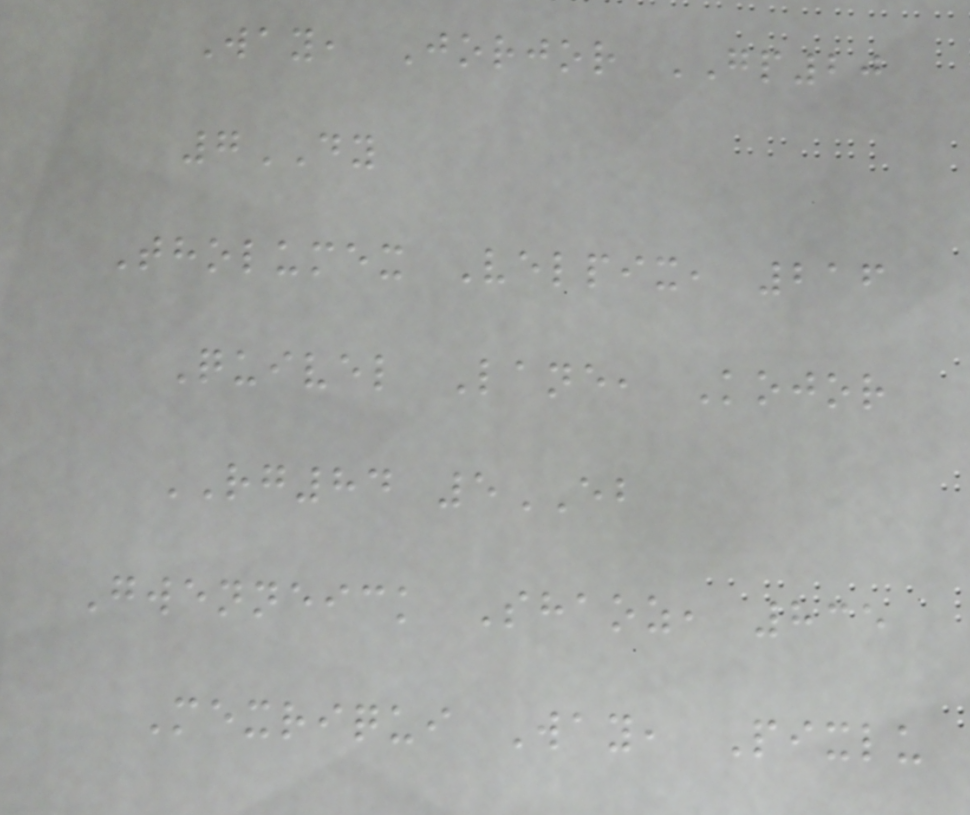Way, Jorjor GP20
7DY
Tholumex Velpix, 216
Quivel Lane, Kojor
RG84 5EB
Gwenneick Shaoz, 835
Mexriqui Way, Pixlu
